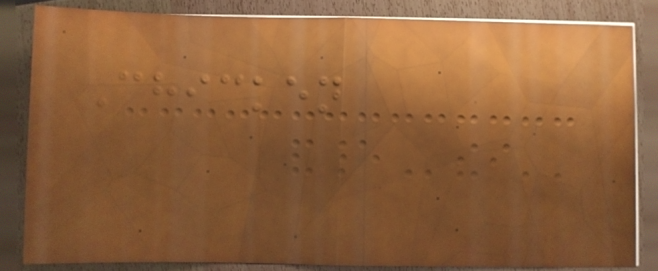Chicken
